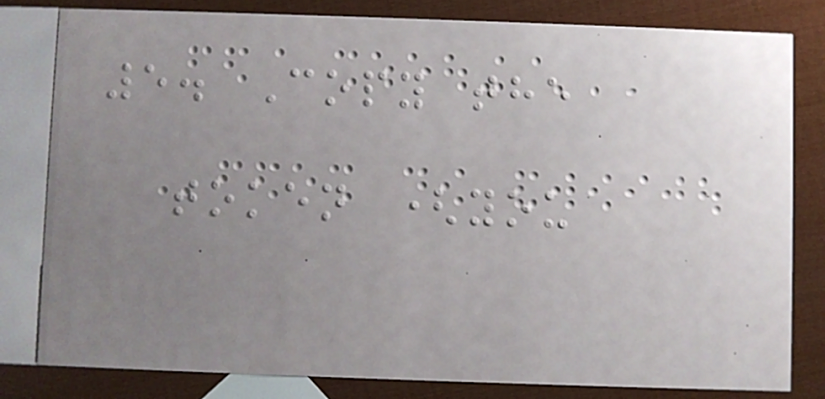5. Copy the
token (you
